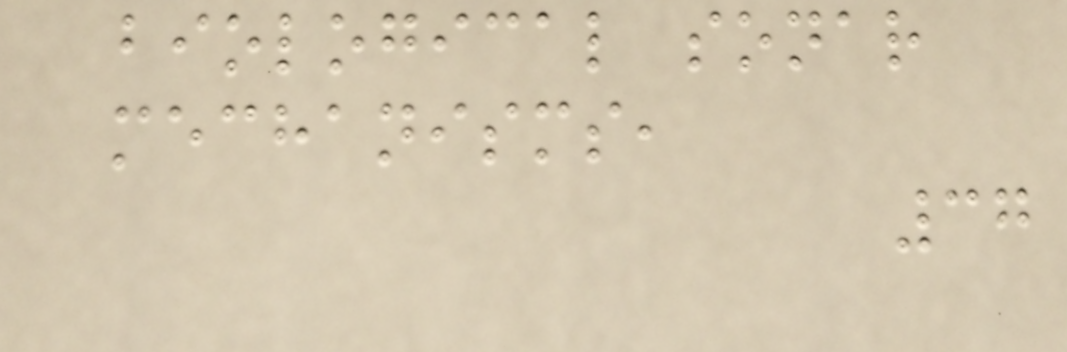biological sonar
mechanisms,
37
